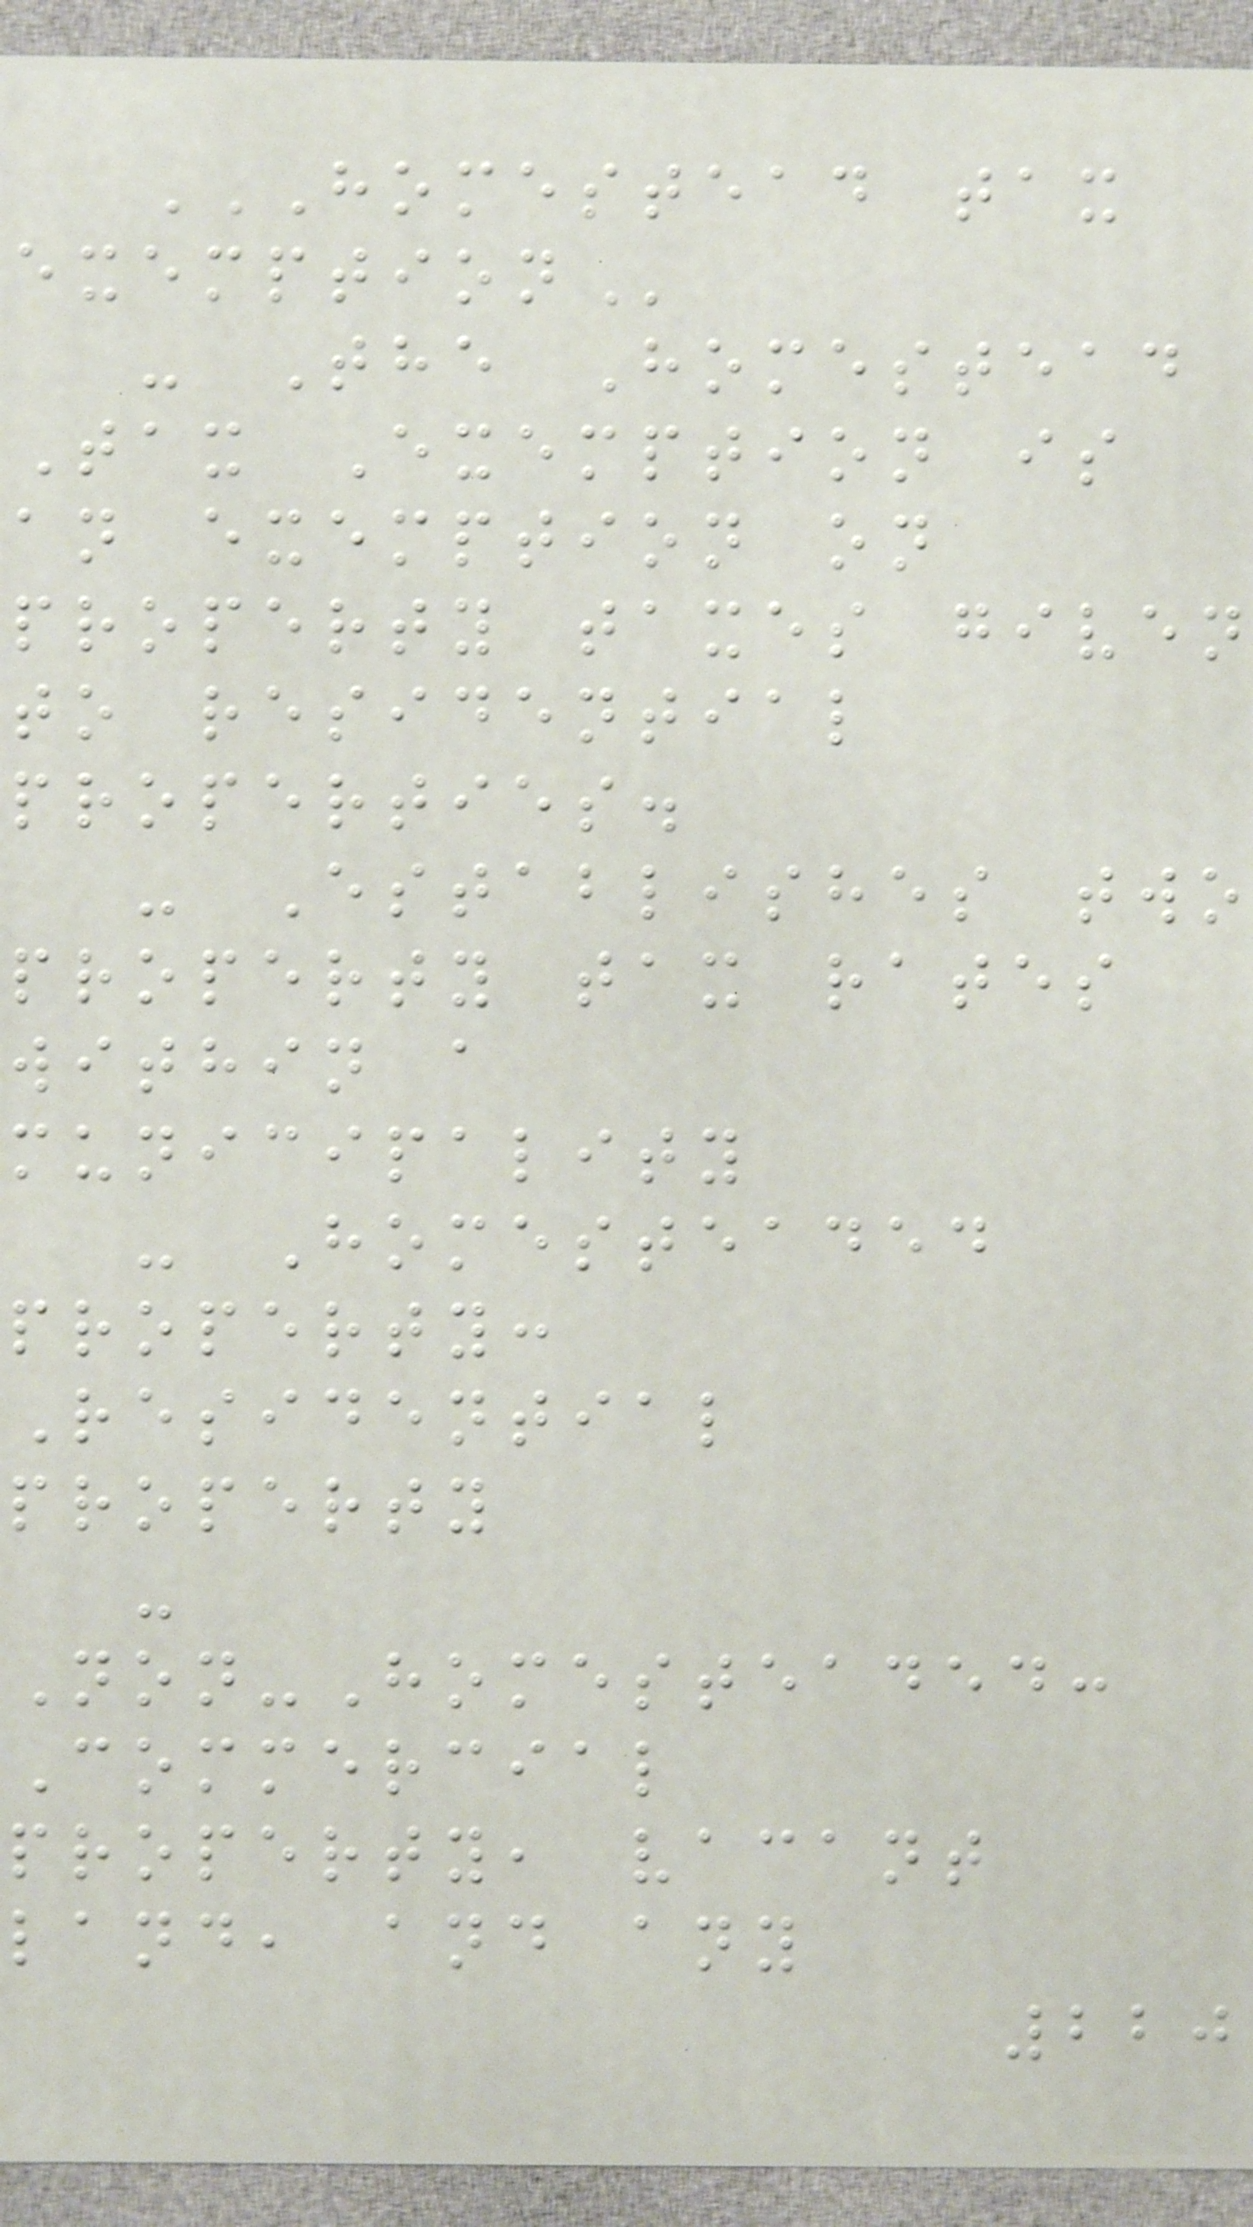HOMESTEAD TAX
- The Homestead
Tax Exemption is
an exemption on
property taxes given
to residential
properties.
- Establishes two
property tax rates
within a
municipality
- Homesteaded
property:
Residential
property
-
Non-Homesteaded:
Commercial
property, vacant
land, and any
220
